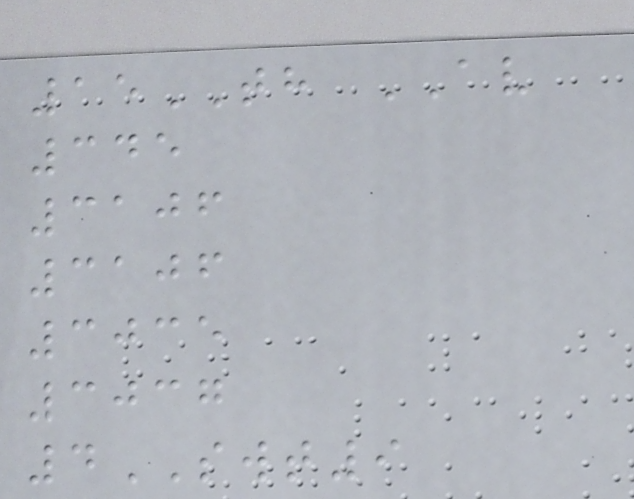15TH AV
345
3106
3106
3035
3037
4SWT9
